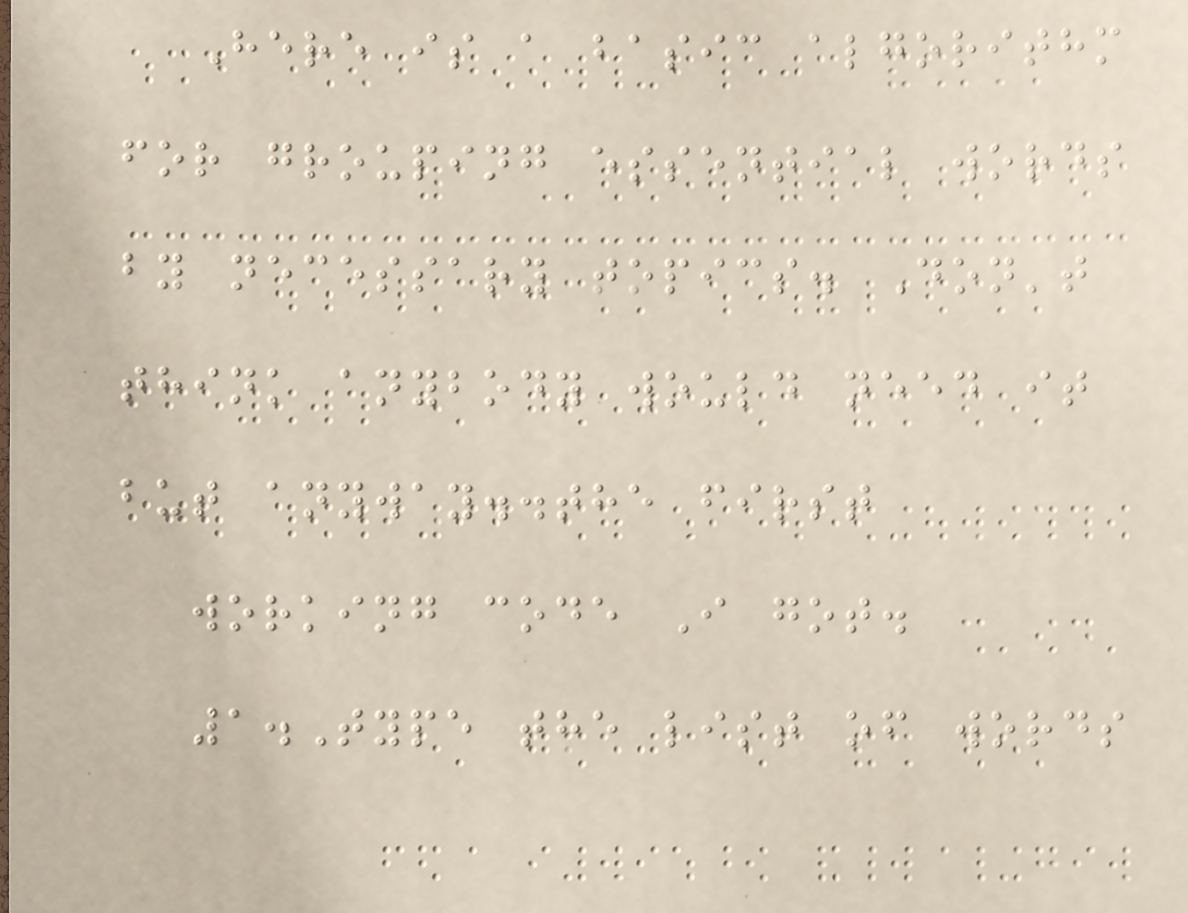Here is a basic algorithm
for grouping essential words
by necessary topics. Don't
think anybody would need it
but anyway..the first
working code I got.
1.Type the list of words
